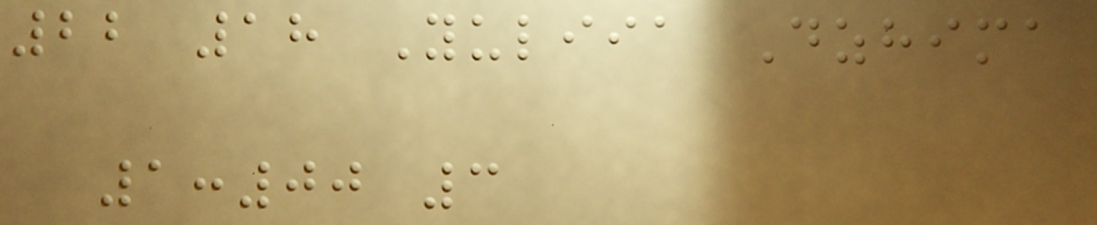22 18 Yuliia Dzhima
1:00 3
